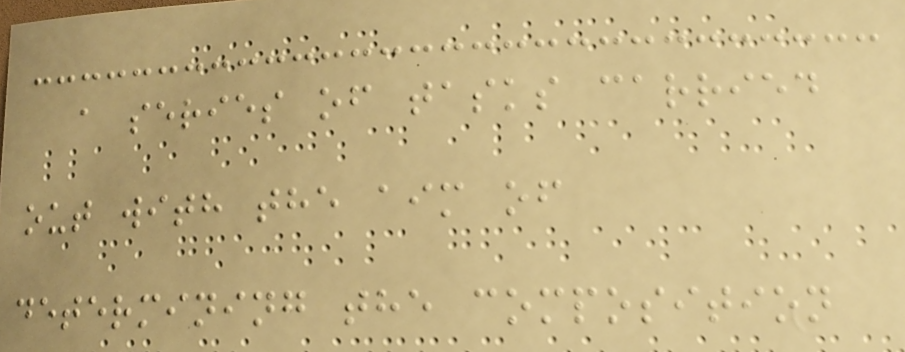a series of tasks carried
out with the aim of
determining the composition
